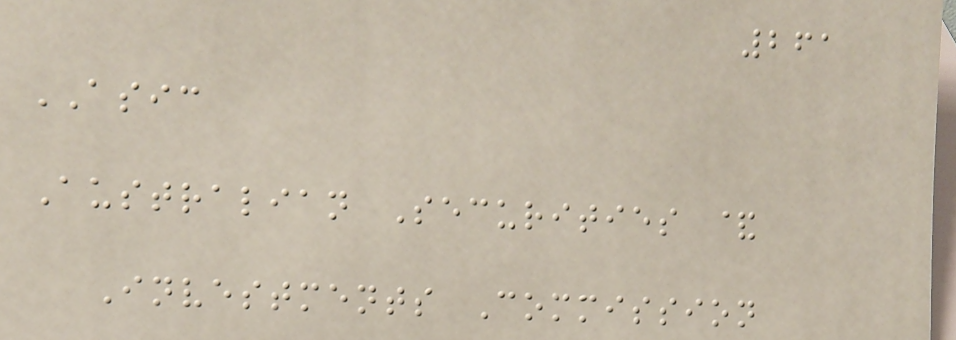261
ASIC
Australian Securities &
Investments Commission
